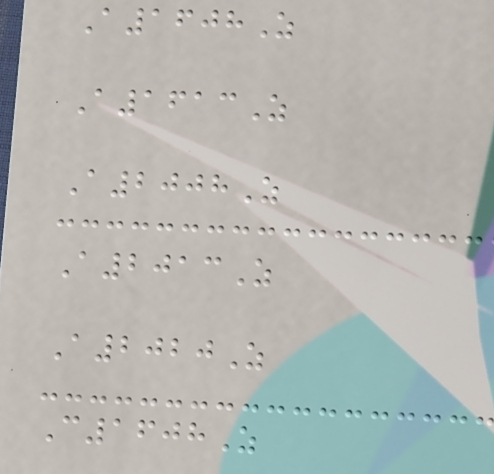A1608Z
A1613Z
A2008Z
A2013Z
A2020Z
C1608Z
